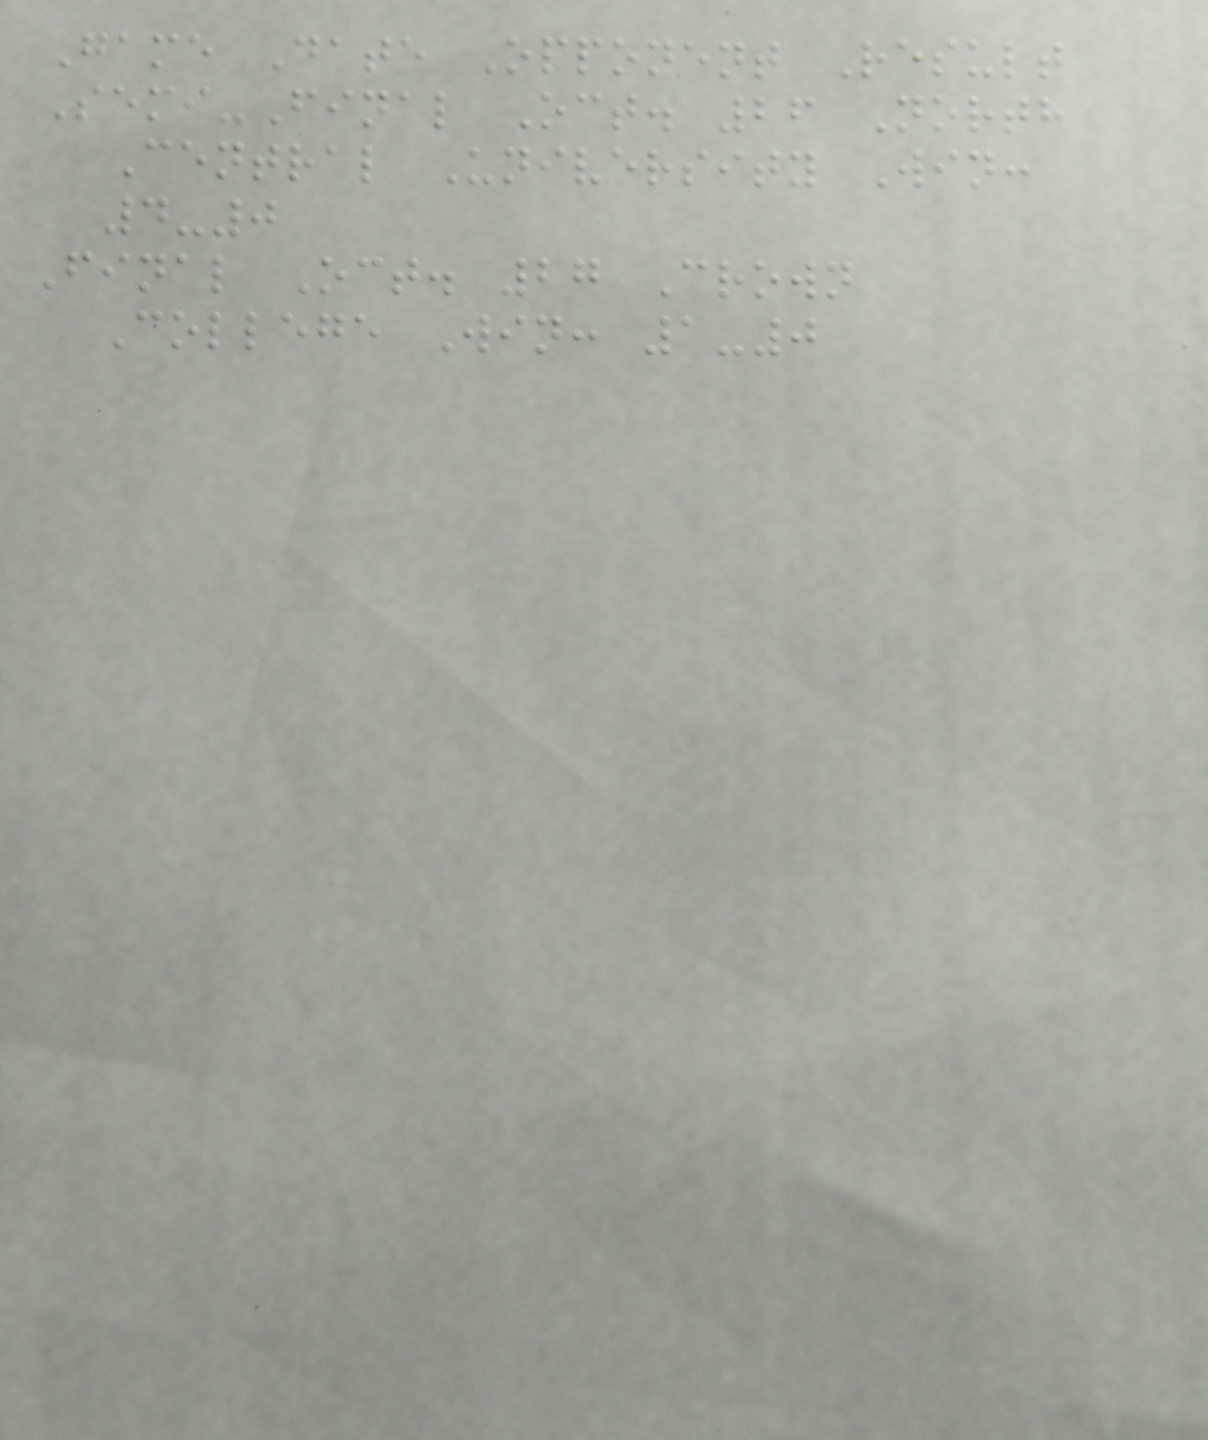Game Date Opponent Result
Semi-Final Oct. 26 North
Central University Win:
4-0
Final Oct. 27 Crown
College Win: 1-0
